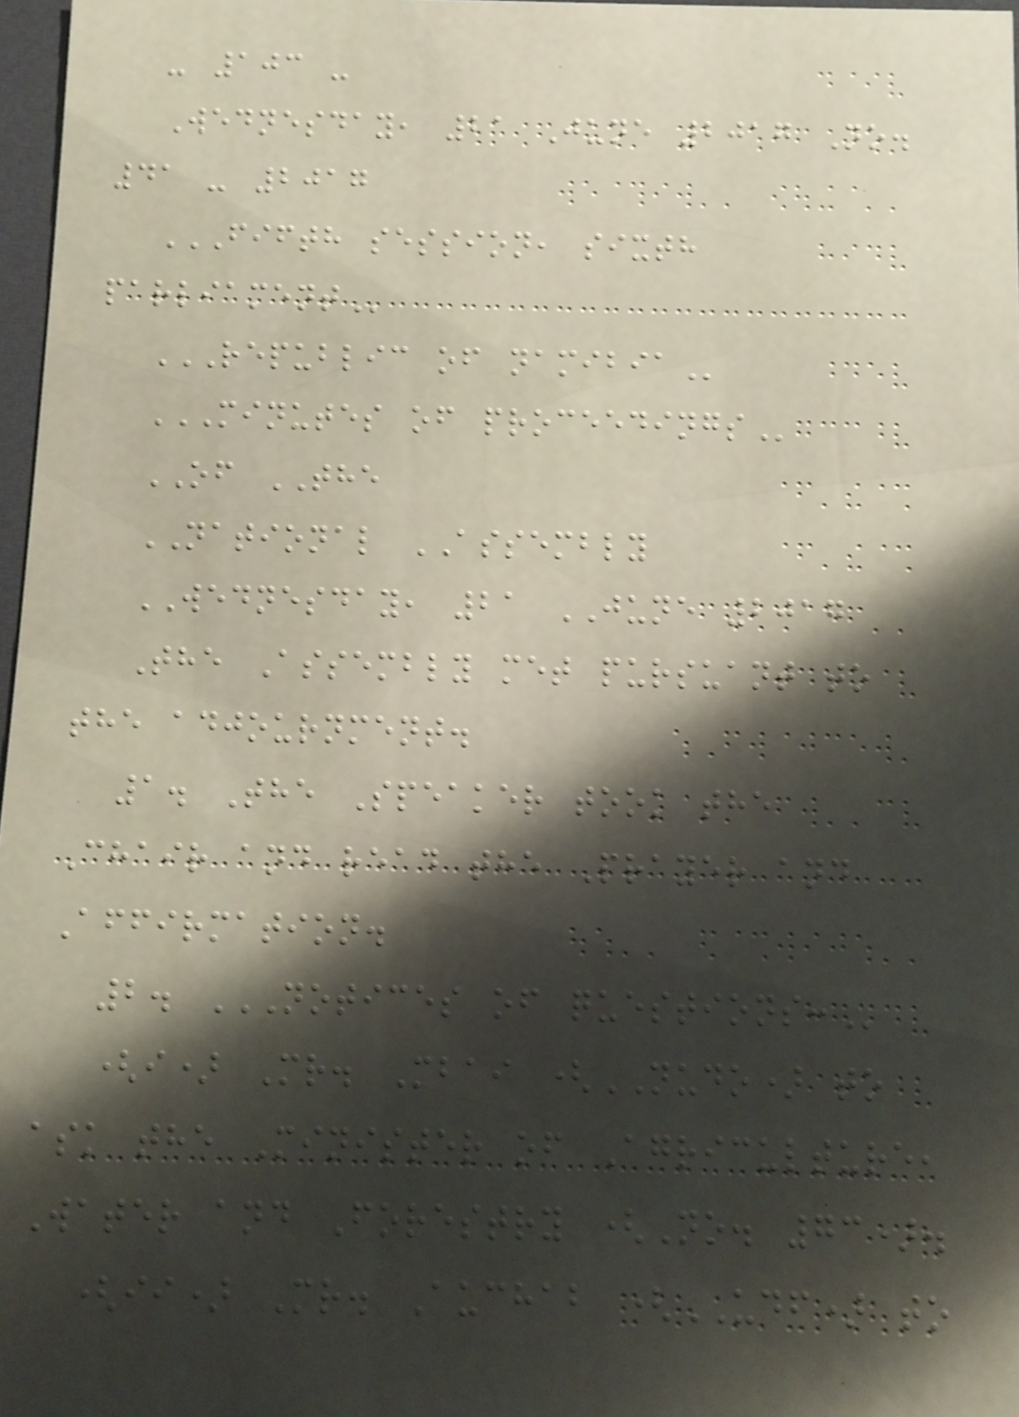- 103 -
Wednesday, 21 June 2017 No.
41 - 2017
FIFTH SESSION, SIXTH
PARLIAMENT
REPUBLIC OF NAMIBIA
MINUTES OF PROCEEDINGS
OF THE
NATIONAL ASSEMBLY
WEDNESDAY, 21 JUNE 2017
The Assembly met pursuant to
the adjournment.
1. The Speaker took the
Chair and read the Prayer and
Affirmation.
2. NOTICES OF QUESTIONS:
(i) Mr. Mbai (NUDO) to
ask the Minister of Agriculture,
Water and Forestry (No. 73).
(ii) Mr. Auchab (UDF) to
